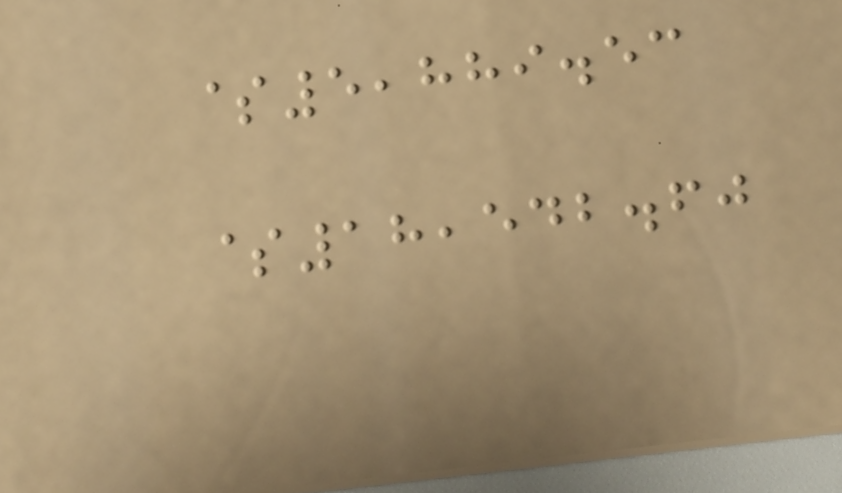$5,889.53
$18,542.60
